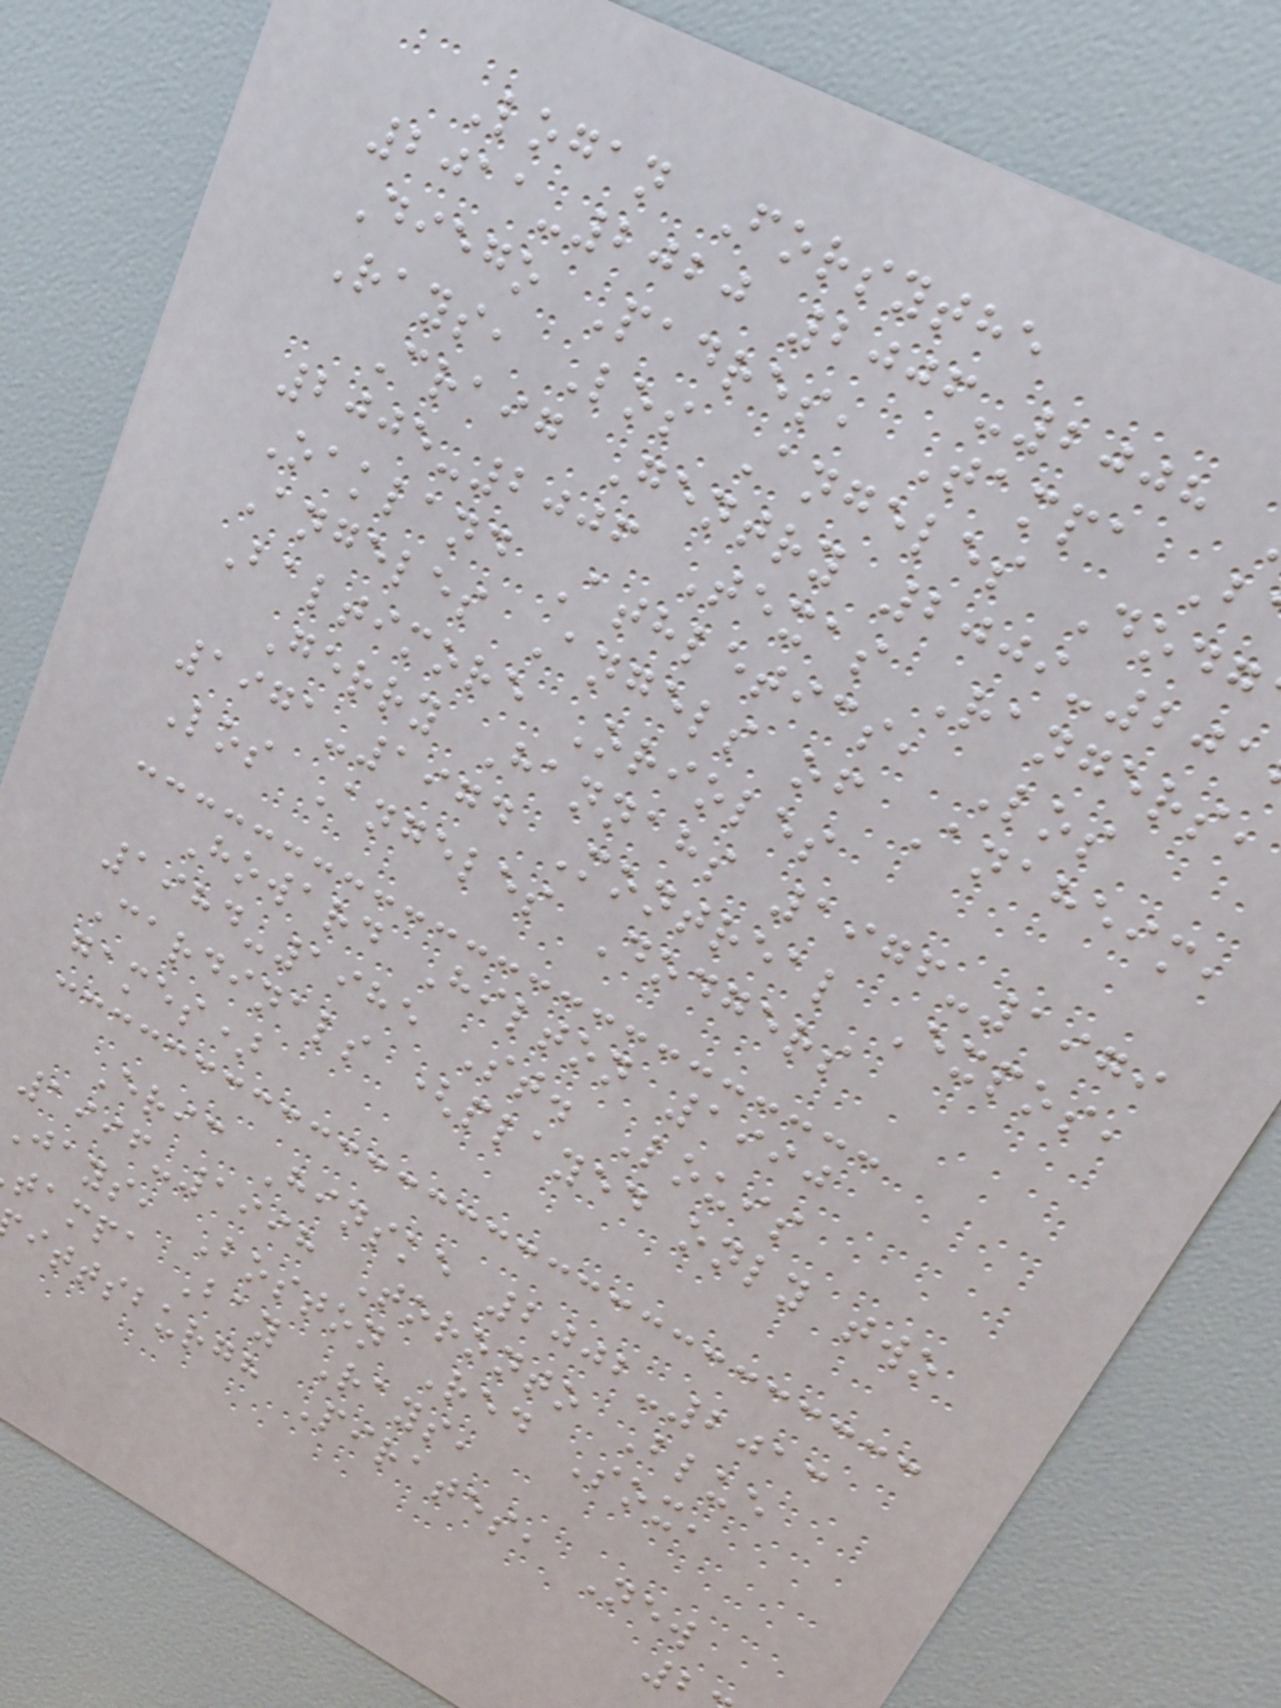Logan Forsythe
2011-2020 2006-2008
Diego Padres, Tampa B
Rays, Los Angeles Dodg
Craig Gentry 2009-201
2005-2006 Texas Rangers,
Oakland Athletics, Los
Angeles Angels of Anaheim,
Baltimore Orioles
Gerry Hannahs 1976-1979
1971-1974 Montreal Expos,
Los Angeles Dodgers
Howard Hilton 1990
1984-1985 St. Louis
Cardinals (played only two
games)
Eric Hinske 2002-2013
1996-1998 Toronto Blue
Jays, Boston Red Sox,
tampa Bay Rays,
ittsburgh Pirates, New
